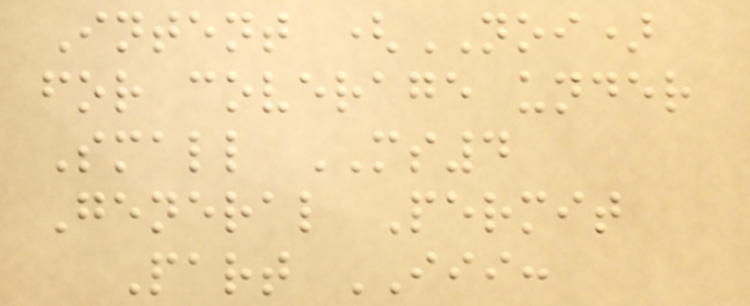Intent (NOI)
for coverage under
Small MS4
General Permit
Part III:
